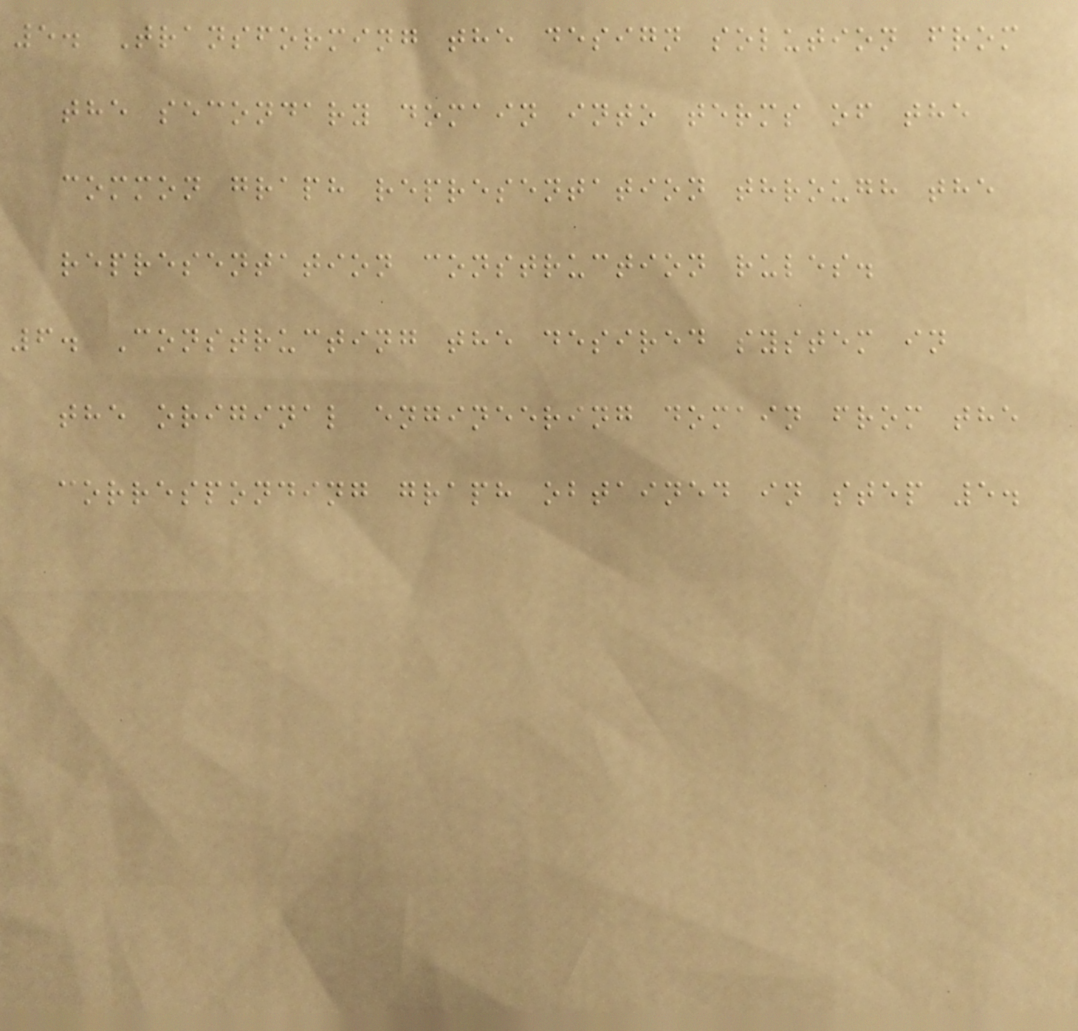5. Transforming the design solution from
the secondary domain into terms of the
common graph representation through the
representation construction rules.
6. Constructing the desired system in
the original engineering domain from the
corresponding graph obtained in step 5.
